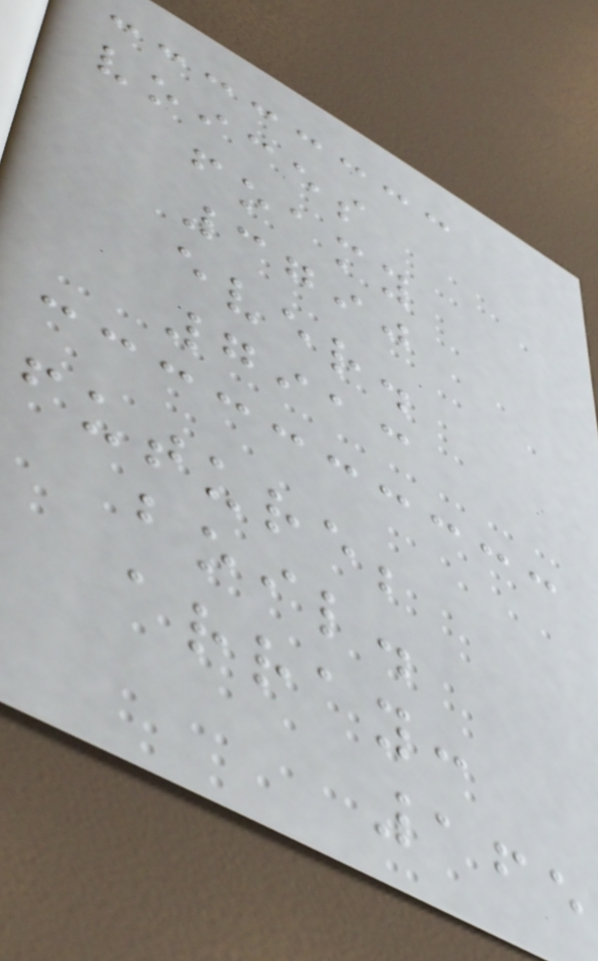voices
foamy
3790
ever.
7913
future;
boil.
array:
165
